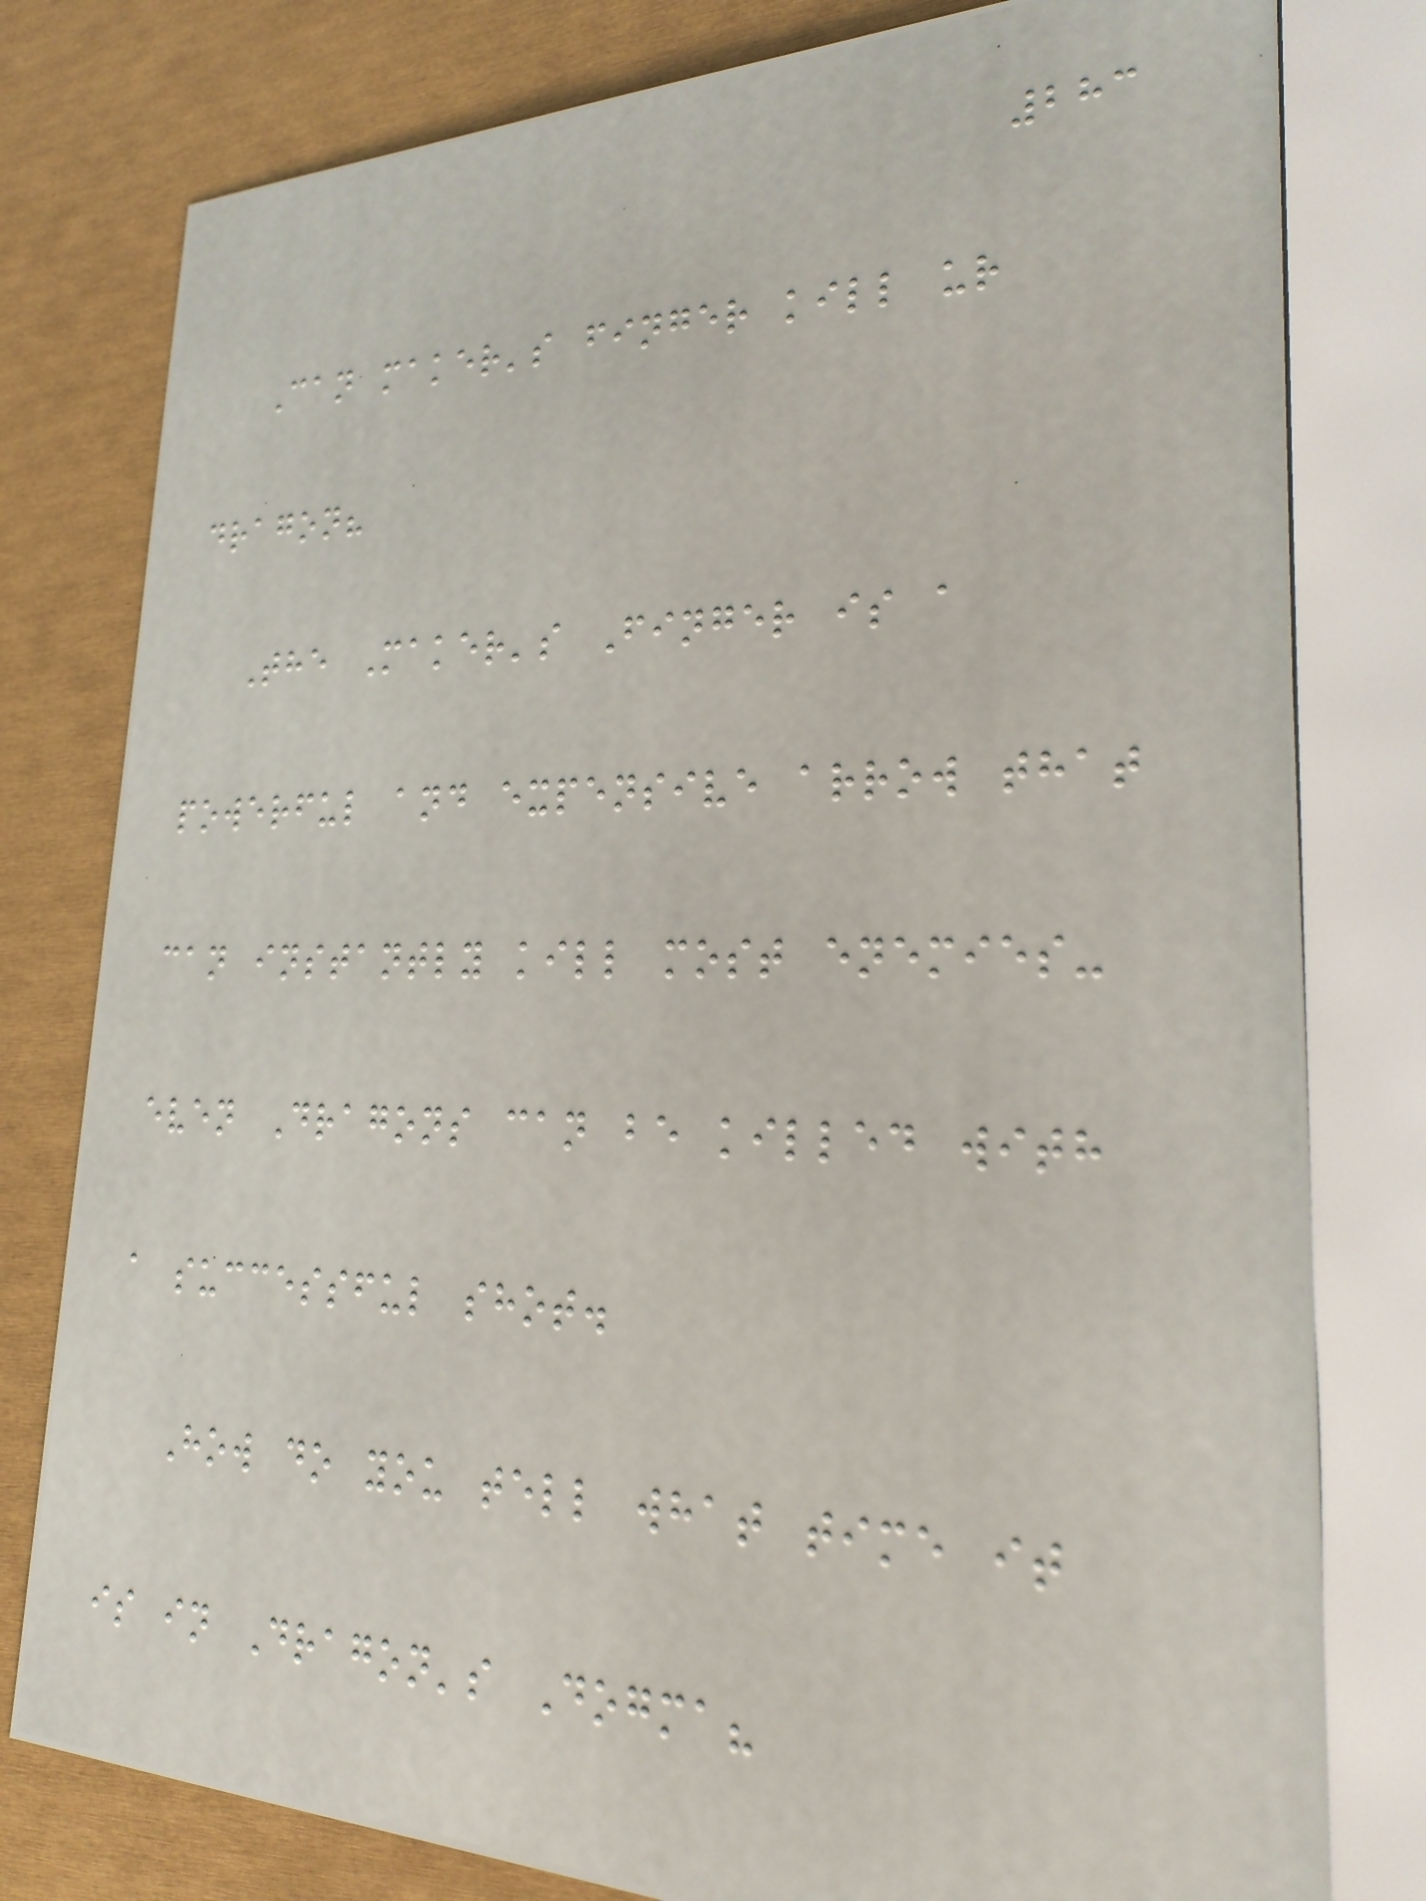283
Can maker's finger kill ur
dragon?
The Maker's Finger is a
powerful and expensive arrow that
can instantly kill most enemies-
even Dragons can be killed with
a successful shot.
How do you tell what time it
is in Dragon's Dogma?
